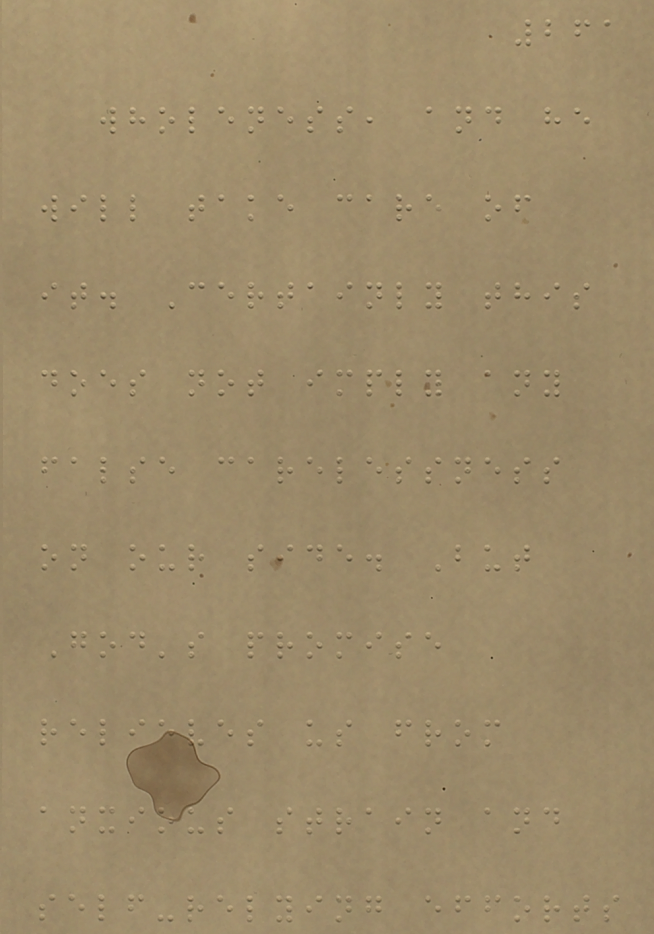261
wholeness, and he
will take care of
it. Certainly this
does not imply any
false carelessness
on our side. But
God's promise
relieves us from
anxious strain and
self-relying efforts
